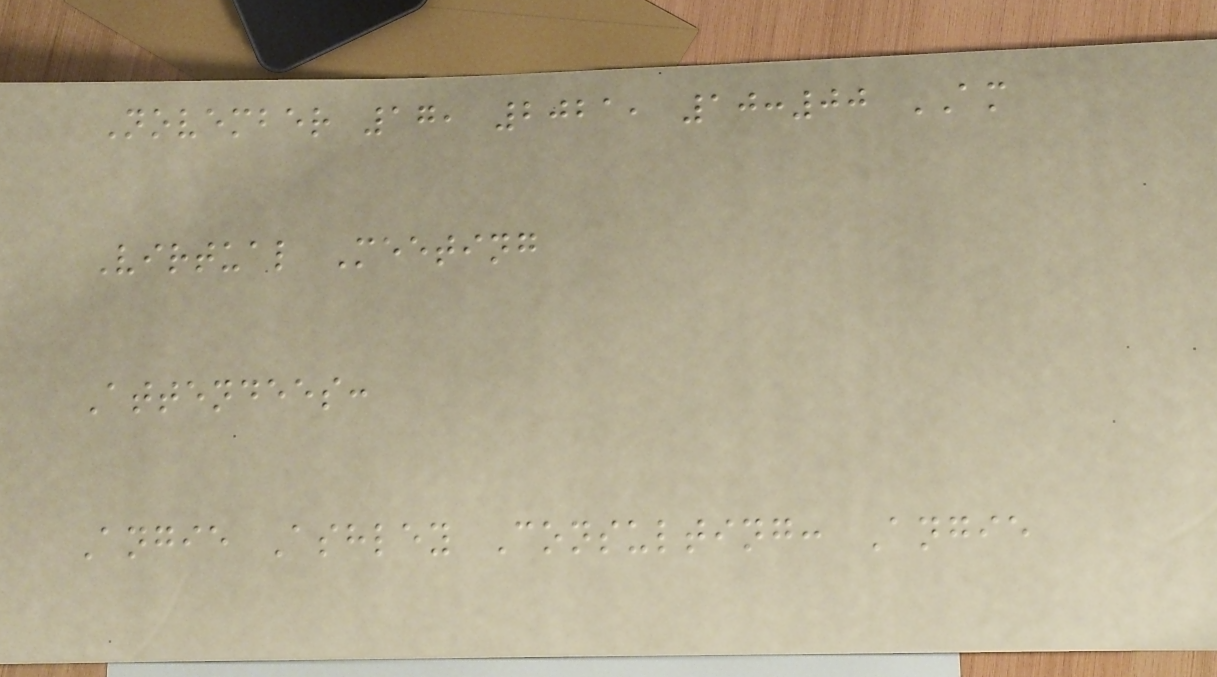November 17, 2021, 10:00 AM
Virtual Meeting
Attendees:
Angie Ashley Consulting: Angie
